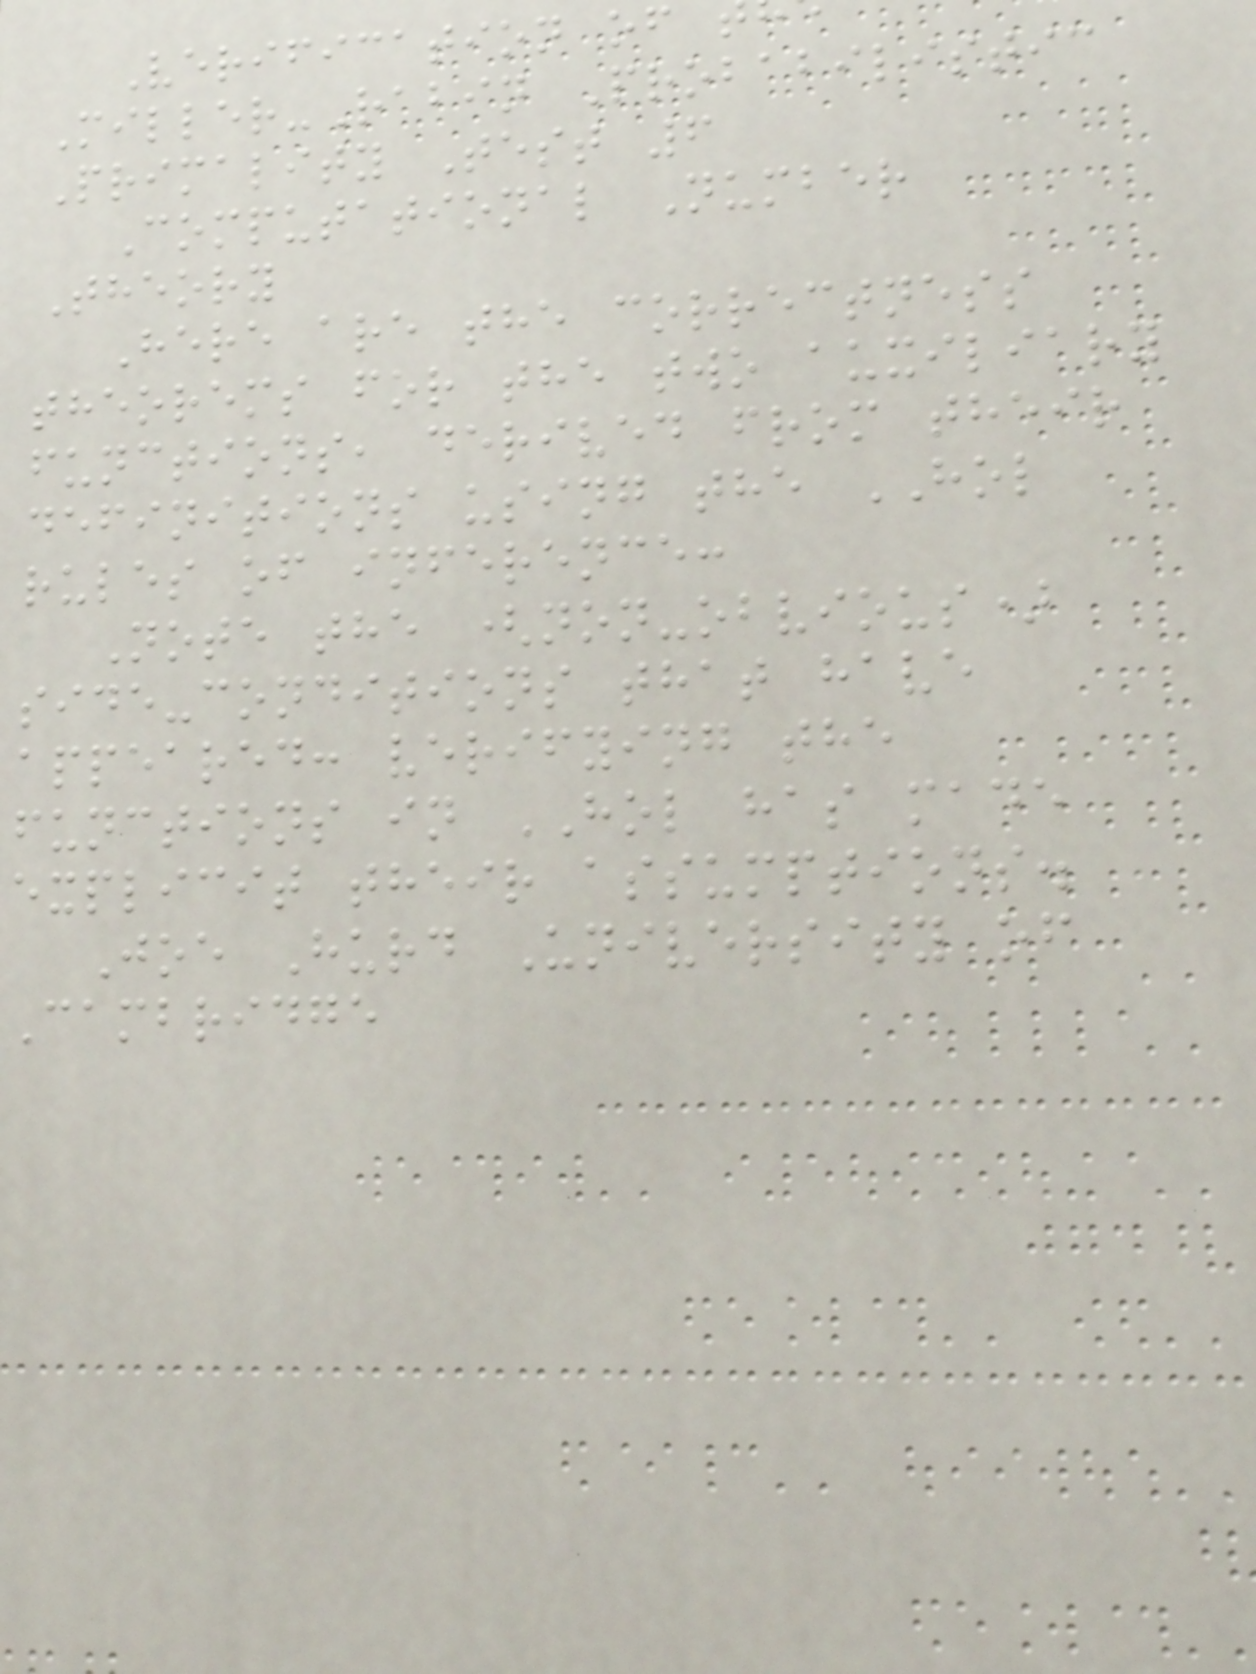Verification of
Miller-Rabin Probabilistic
Primality Test 6
Computational Number
Theory
Here are the correctness
theorems for the two auxiliary
functions, derived from their
definitions using the HOL
rules of inference:
Note the (non-obvious)
side-conditions that have
appeared: verifying the
functions in HOL has made
explicit their assumptions.
Joe Hurd University of
Cambridge
